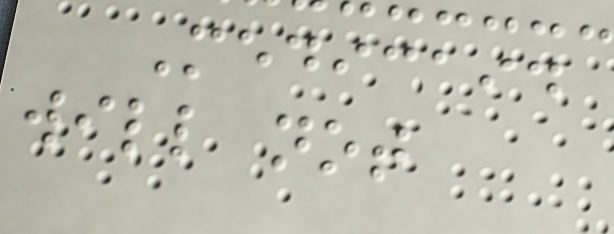Medicaid
will not
